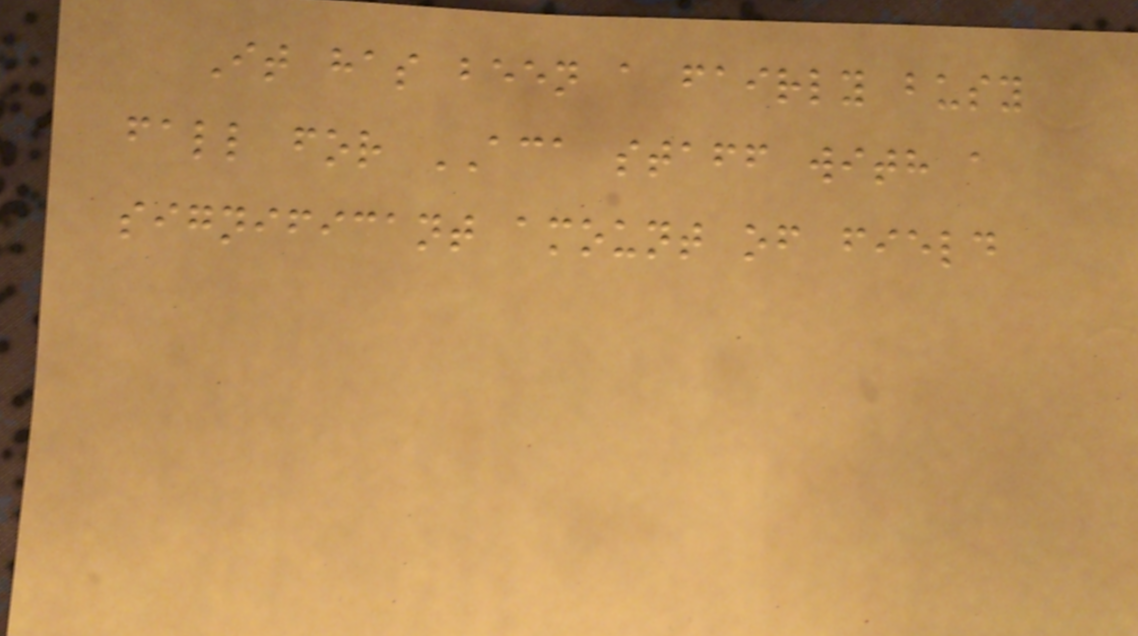It has been a fairly busy
fall for ACA staff with a
significant amount of field
